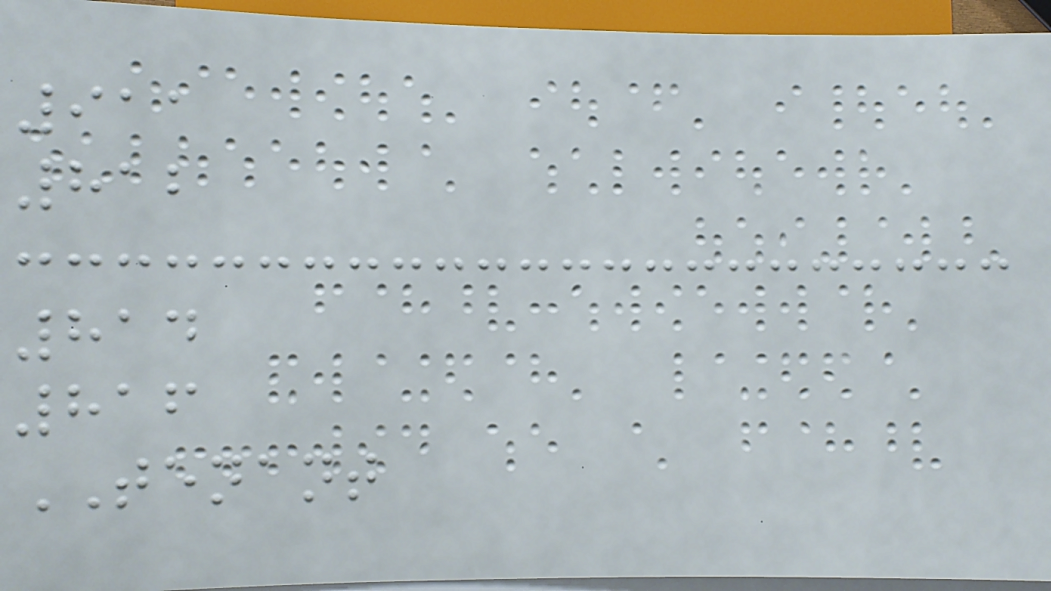911
812
814
816
TENANT
